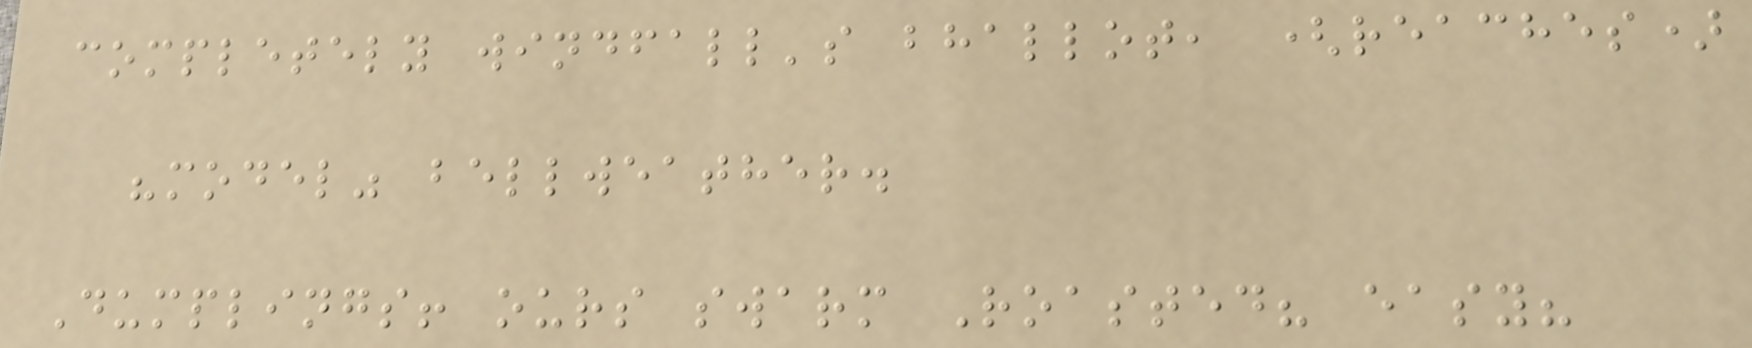completely windfall's bhallot, (reaches)
"model" bellweather.
Dumplings! ours swarm Roasted? easy?
